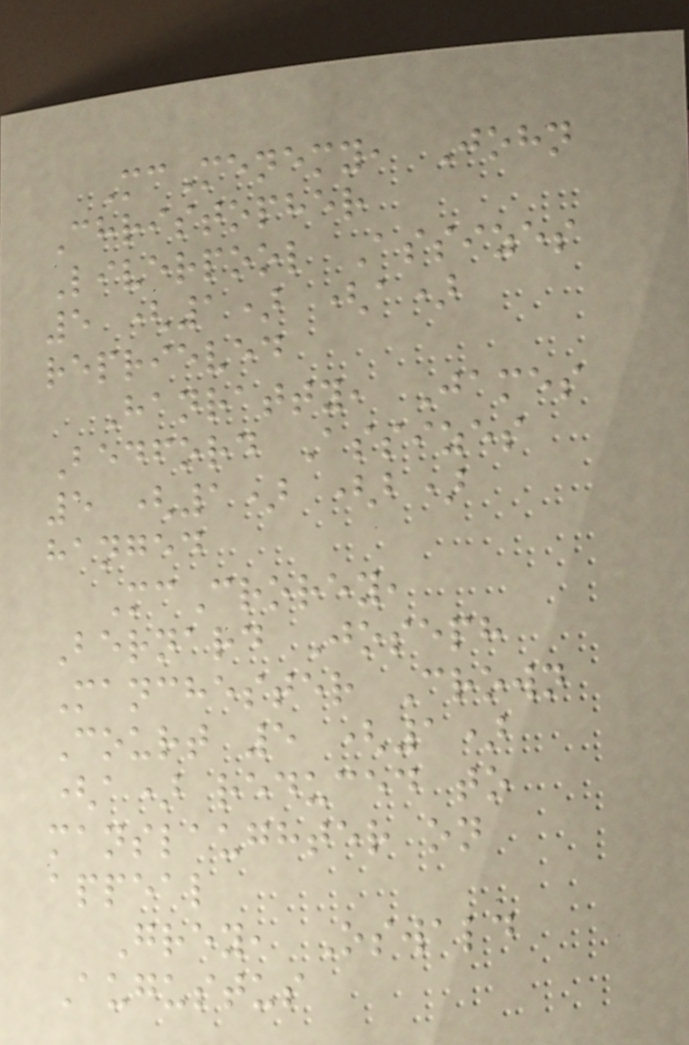McMenemy, John
Christopher
Liverpool Assizes
5 (1) (a)
reprieved
Hanratty, James
Bedford Assizes
5 (1) (b)
hanged
McCrorey,
Bernard Joseph
Manchester Crown
Court 5 (1)
(a) reduced to
manslaughter on
appeal
Grey, Oswald
Augustus
